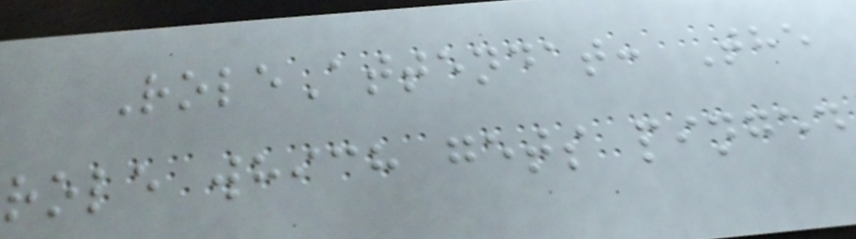RoleAttendat: The
role which gets pinged
